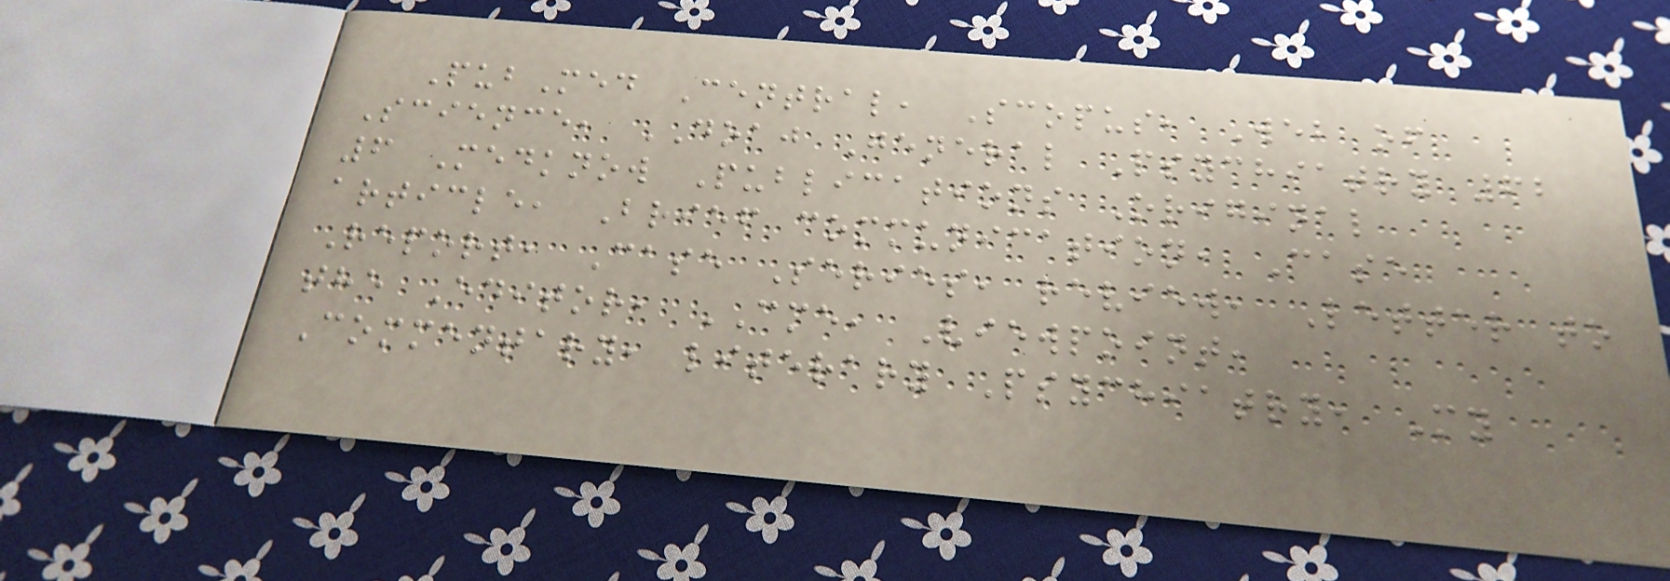PubMed Central, Scopus, Web of
Science, DOAJ General Psychiatry 62
6 Medknow Publications Original
article, Brief communication, Case
Report, Case Series, review, Letter to
the Editor, CME, Viewpoint,
Commentary, literary Psychiatry, My
